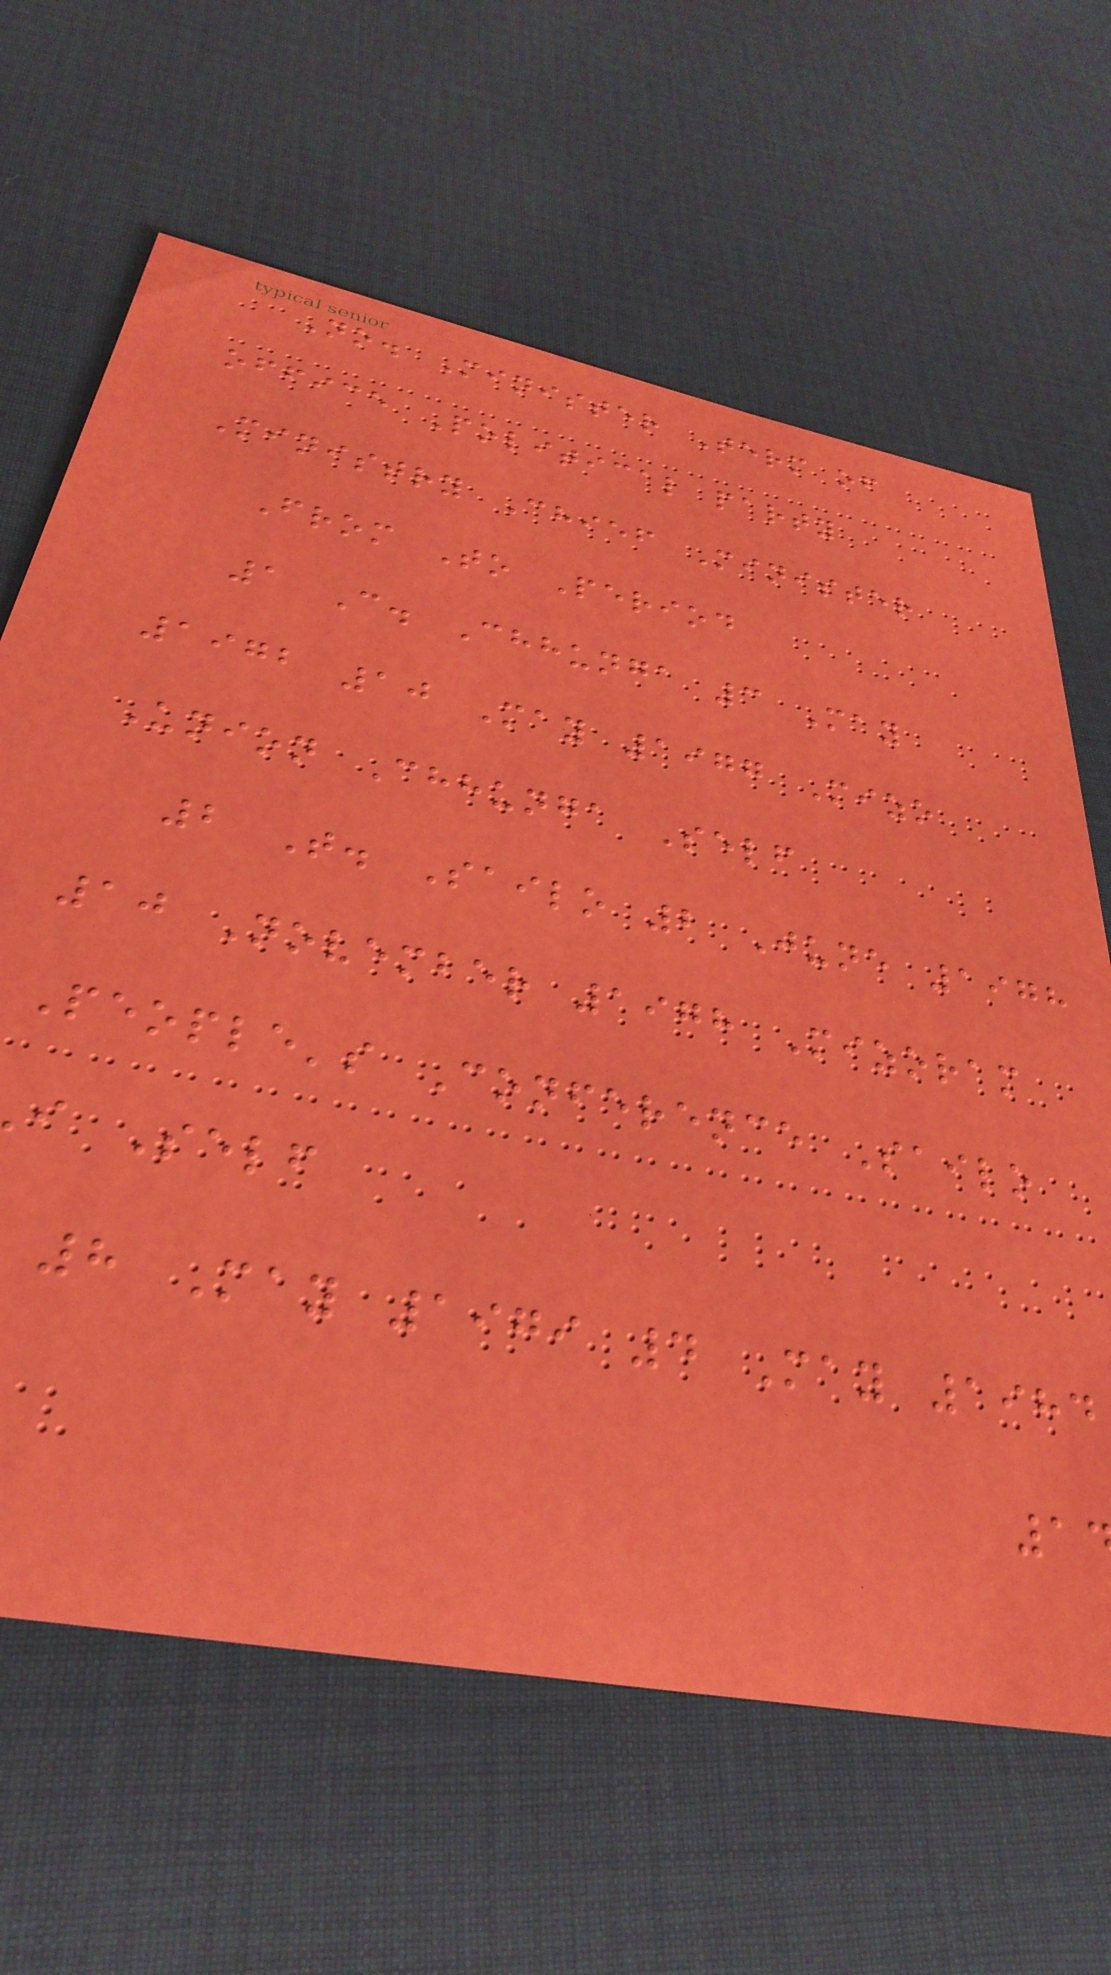No. Minister Term of
office Political party
Ministry Chief Minister
From To Period
1 C. Chhunga 3 May
1972 10 May 1977 Mizo
Union Chhunga Self
2 T. Sailo 2 June 1978
10 November 1978 Mizoram
People's Conference Sailo
i Self
8 May 1979 4 May 1984
